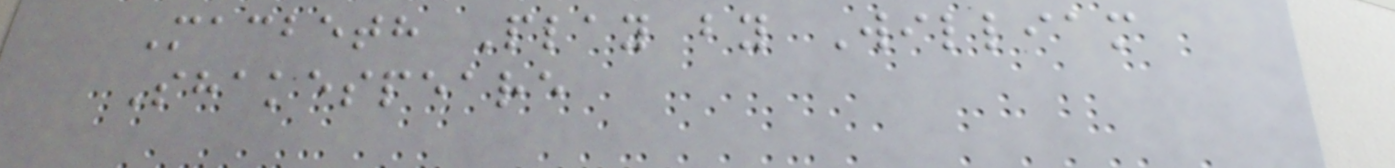Macbeth Play by William
Shakespeare
